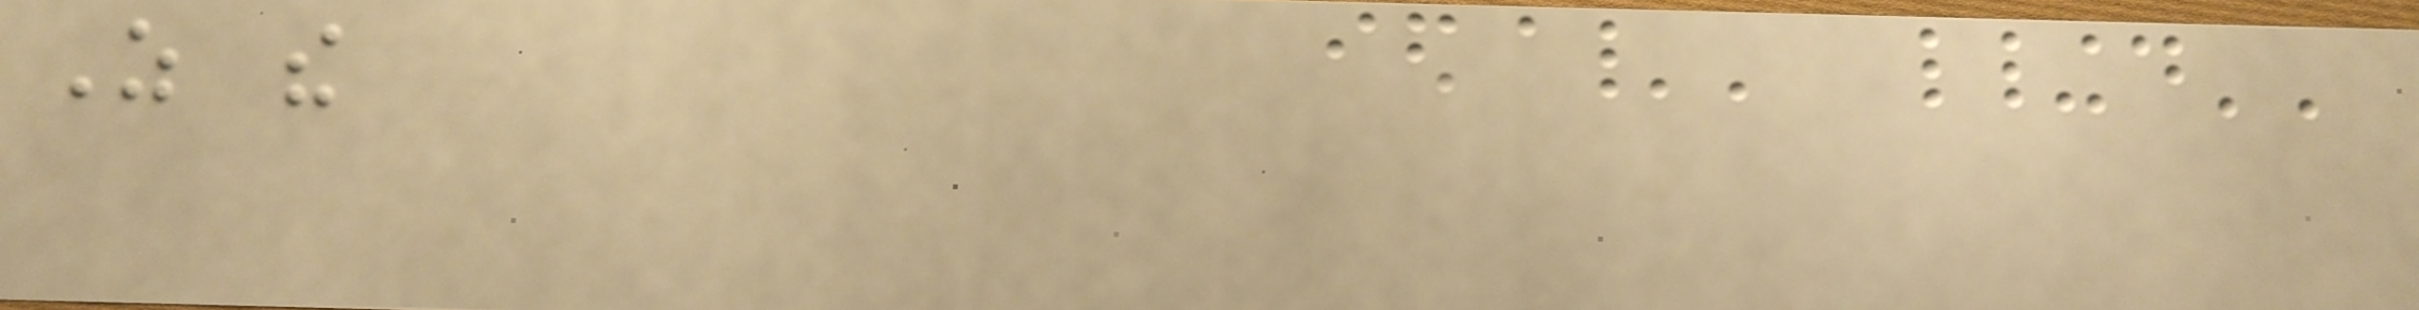As the
